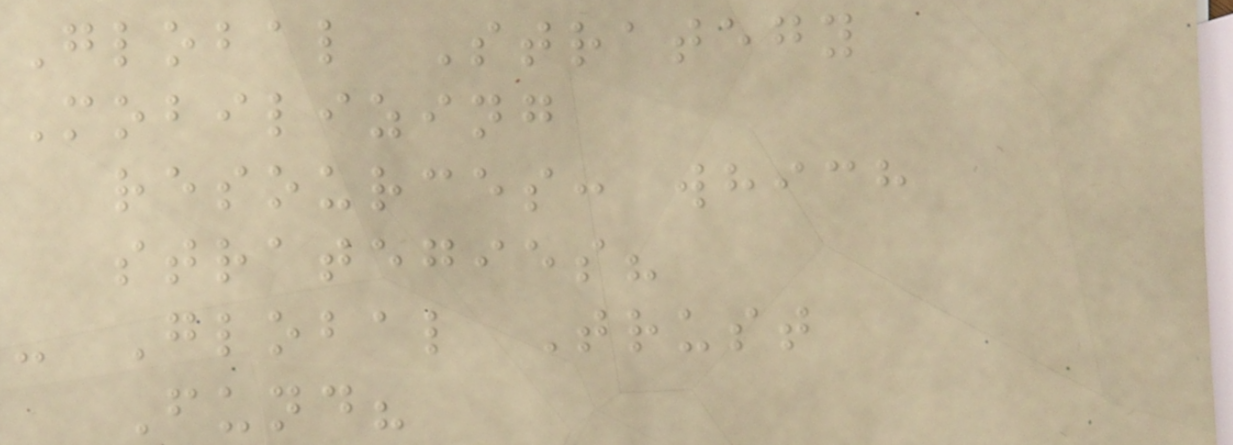Global Strategy
Mobilizing
resources: which
strategies?
- Global Trust
Fund?
